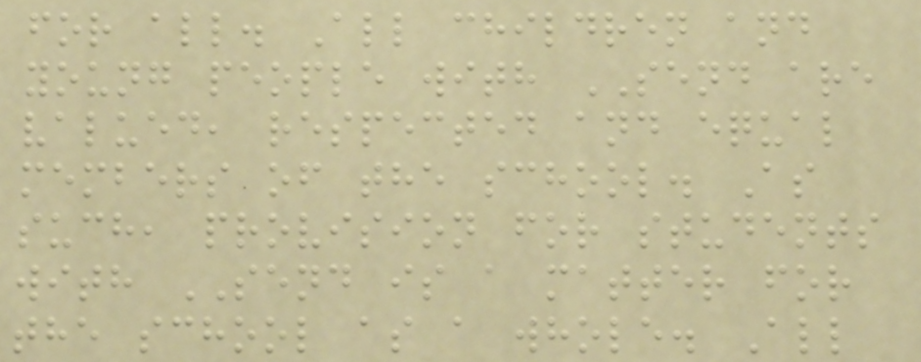for all. All children and
young people with SEND are
valued, respected and equal
members of the school. As
such, provision for students
with SEND is a matter for
the school as a whole. All
